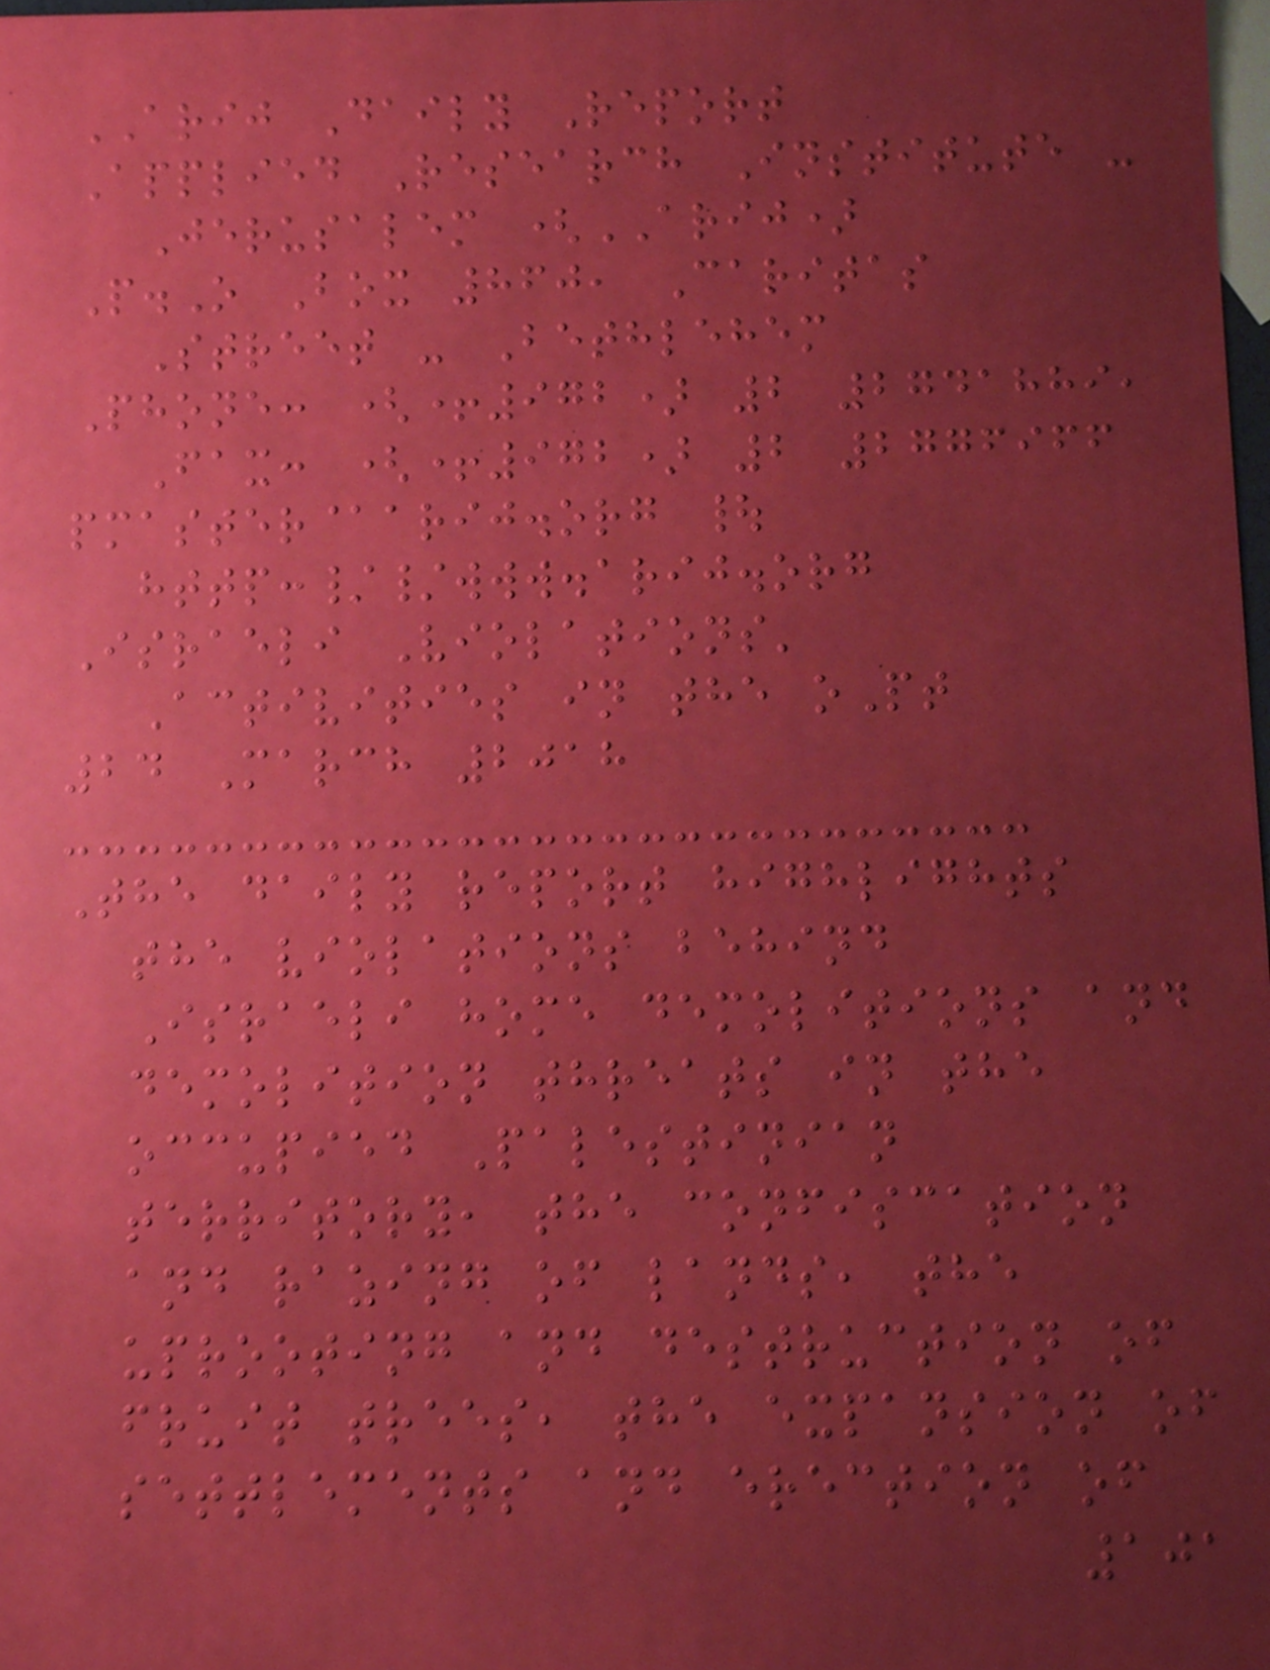ARIJ Daily Report
Applied Research Institute -
Jerusalem (ARIJ)
P.O Box 860, Caritas
Street - Bethlehem
Phone: (+972) 2 2741889,
Fax: (+972) 2 2776966
pmaster@arij.org |
http://www.arij.org
Israeli Violations'
Activities in the oPt
24 March 2018
The daily report highlights
the violations behind
Israeli home demolitions and
demolition threats in the
occupied Palestinian
territory, the confiscation
and razing of lands, the
uprooting and destruction of
fruit trees, the expansion of
settlements and erection of
101
